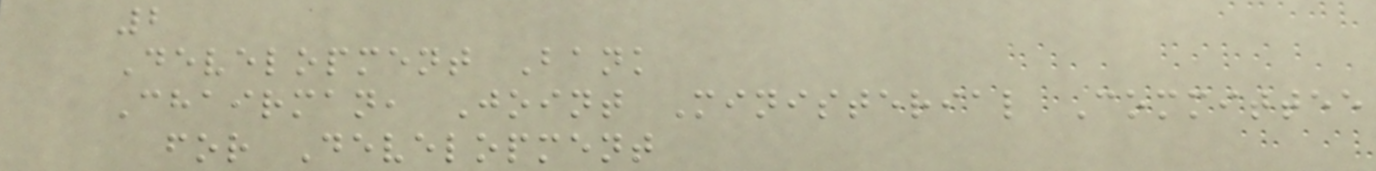2
Development Bank
Chairman, Joint Ministerial Committee
for Development
